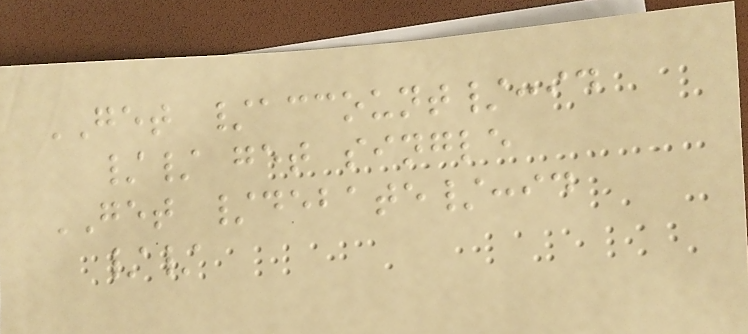GET /account/:id
// get single
GET /debate/:id
//
